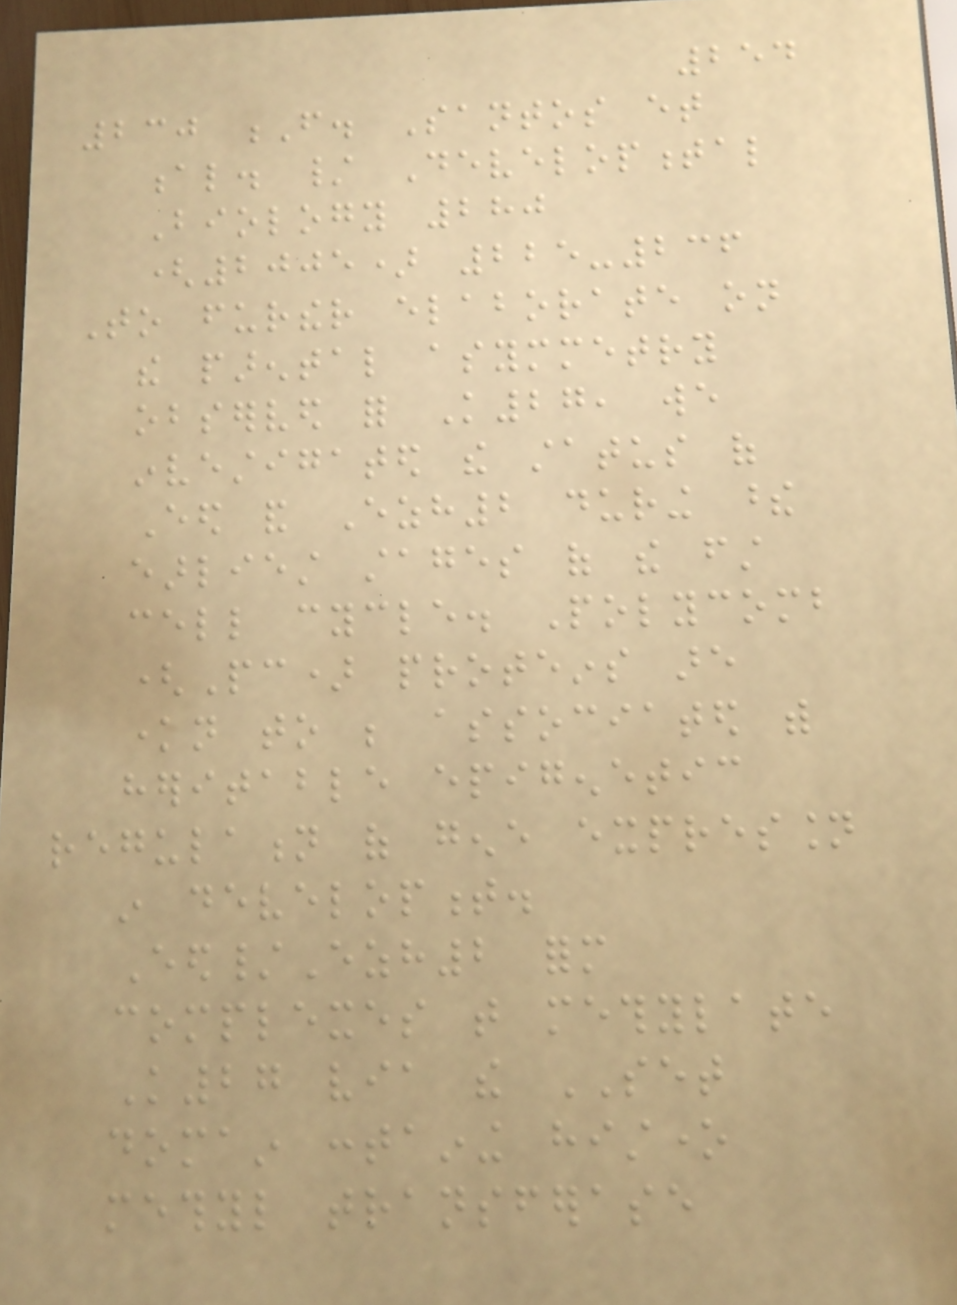254
230 F. Santos et
al. / Developmental
Biology 280
(2005) 225-236
To further elaborate on
the parental asymmetry
observed for K27, we
investigated the status of
Eed and Ezh2 during these
earliest stages of the first
cell cycle. Polycomb
(Pc) proteins are
known to be associated with
heritable epigenetic
regulation of gene expression
in development.
Eed/Ezh2 form
complexes that methylate
K27 via the SET
domain containing histone
methyl transferase
